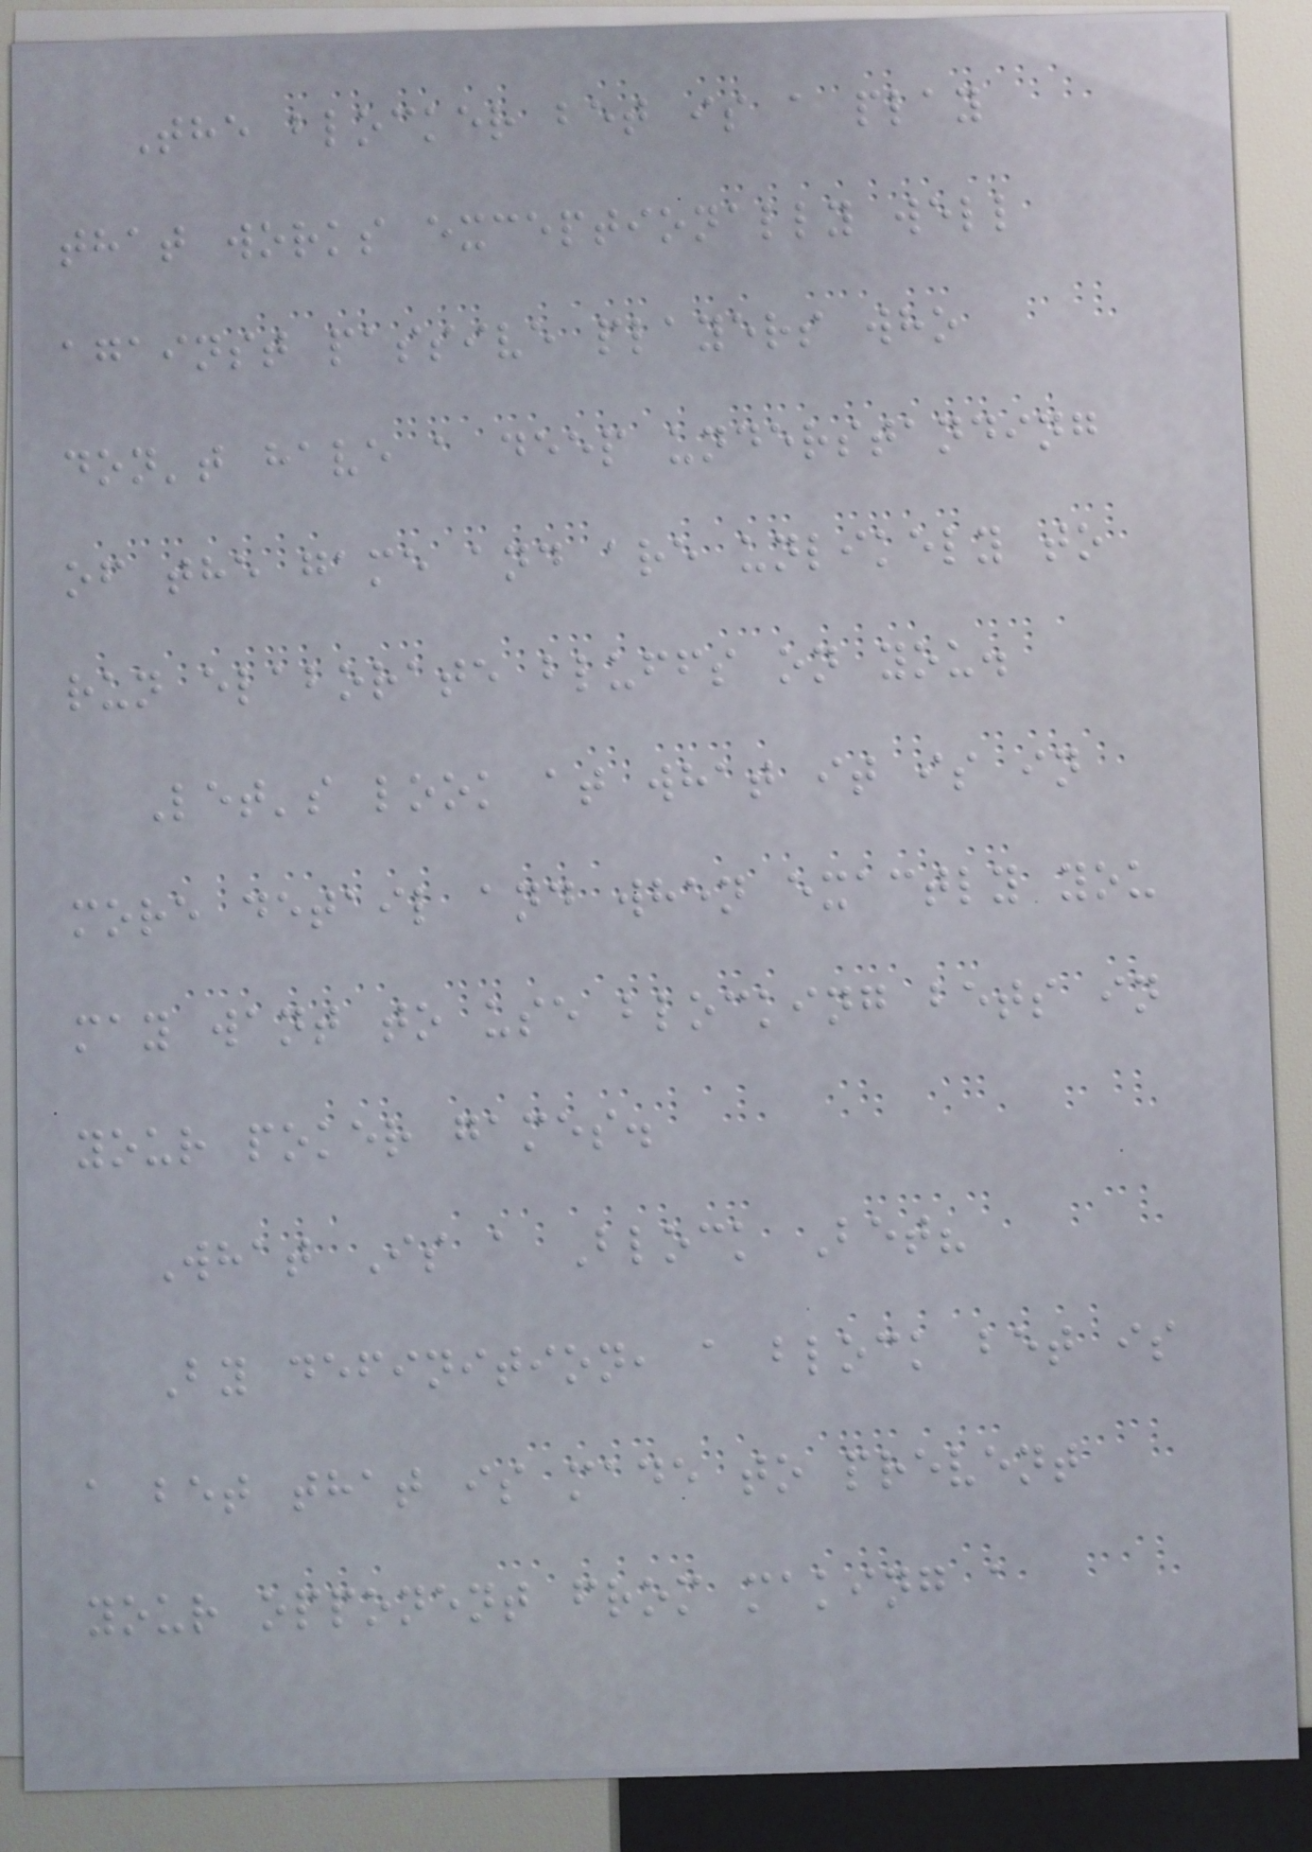The blocker bet is a play
that works exceptionally well
against passive players who
don't have a deep understanding
of the game and are unlikely to
run elaborate bluffs on you.
Let's look at what it is in
more detail and when exactly you
may want to use blocking bets in
your poker games.
What Is a Block Bet?
By definition, a block bet is
a bet that is made to prevent
your opponent from making a
